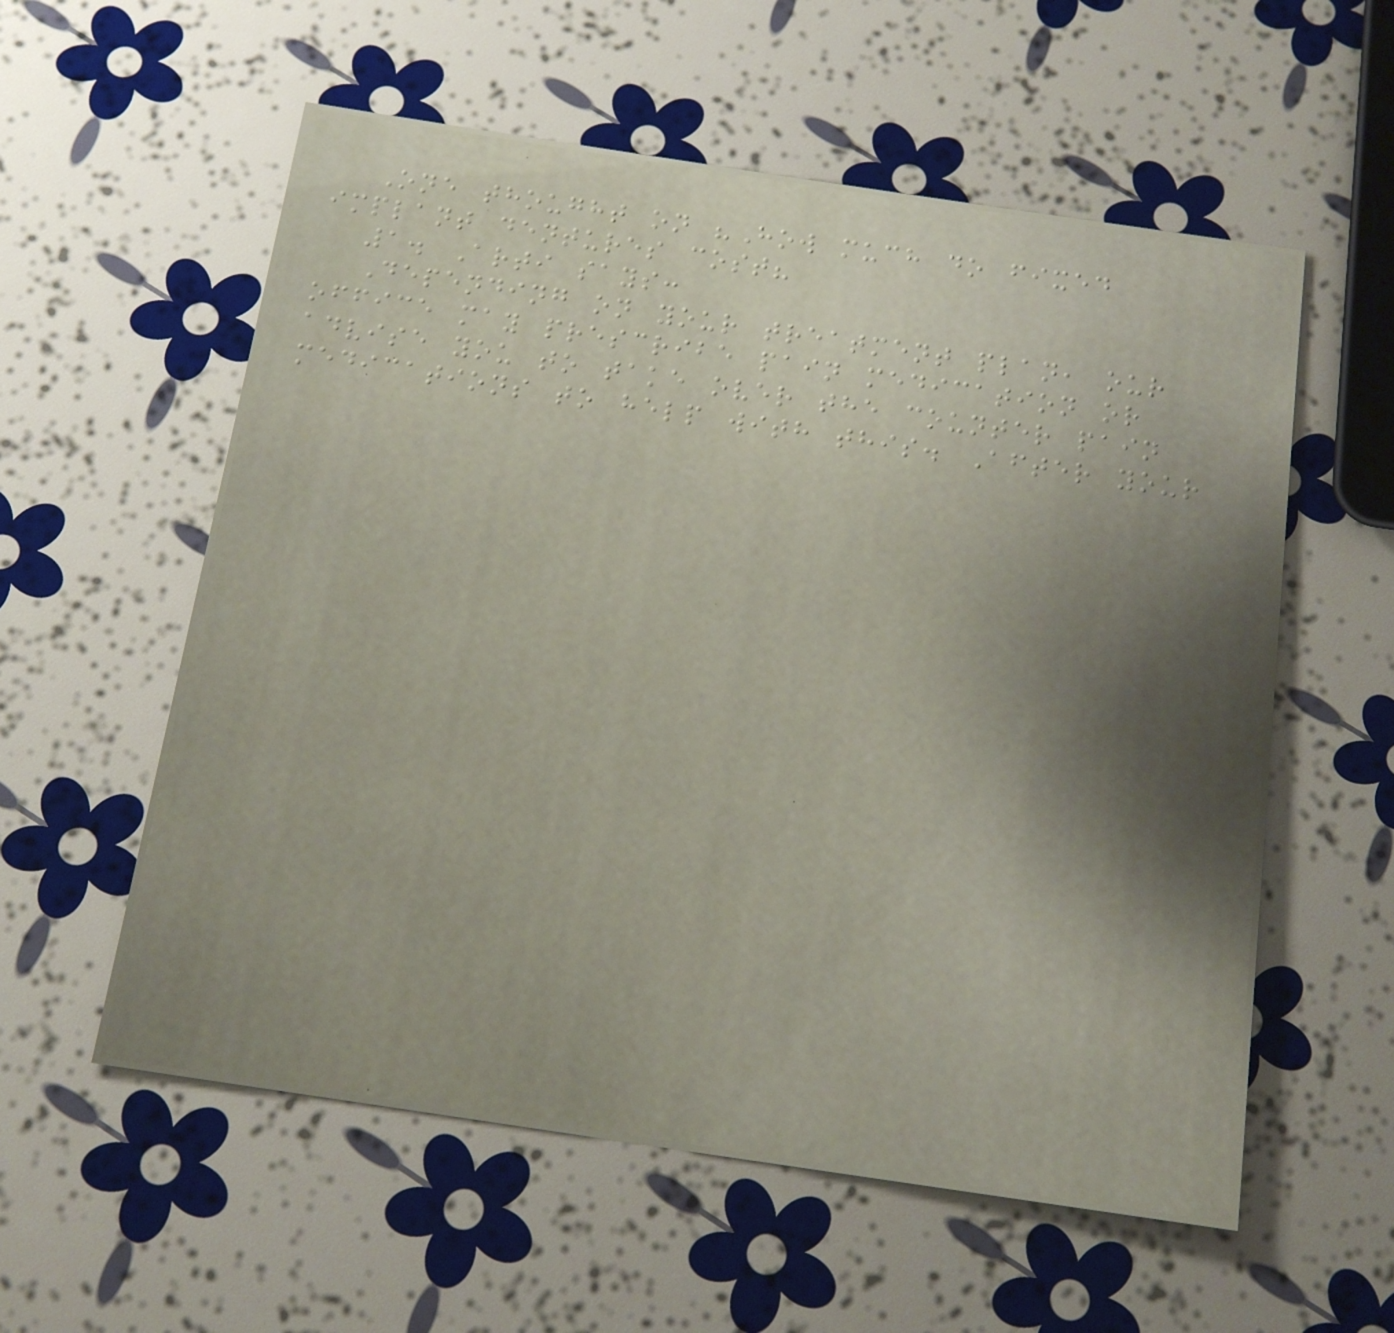One thought on "How much do fixed
implant dentures cost?
1. Arti says:
Depending on your treatment plan, our
office may prescribe pain medication or
advise you to take over the counter pain
medications to help with this. After your
